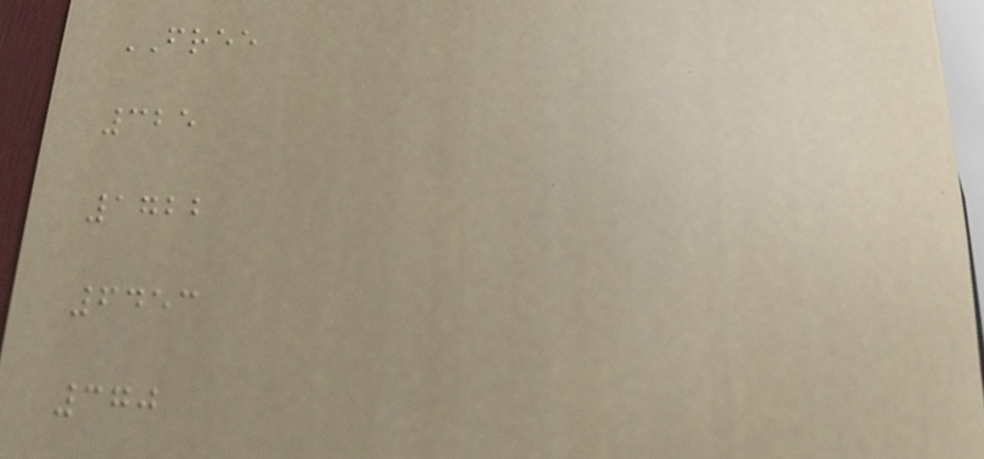FREE
325
1722
6453
370
